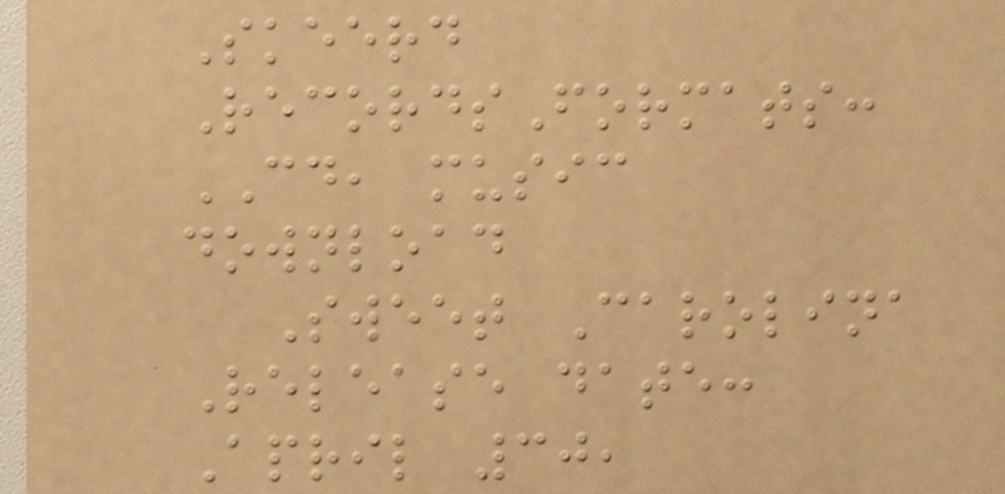Skeerd
RecordsFormats:
CD, music
download
Sweet Carolina
Release date:
April 30,
